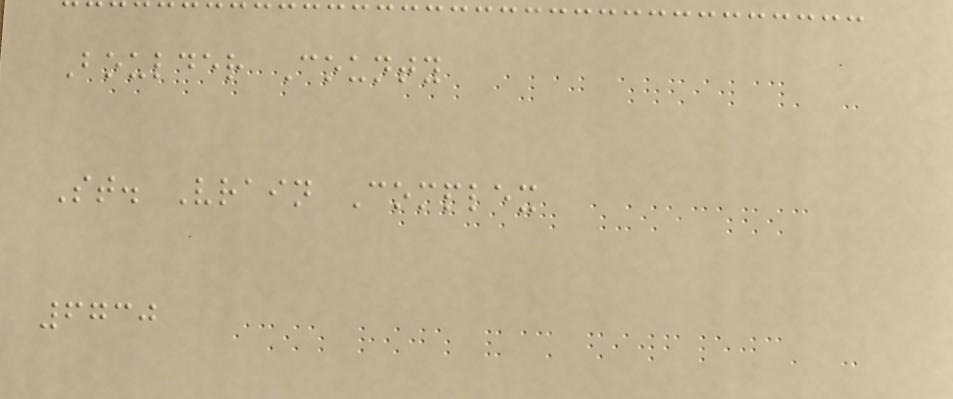Boulder County
St. Vrain Complex
6730
